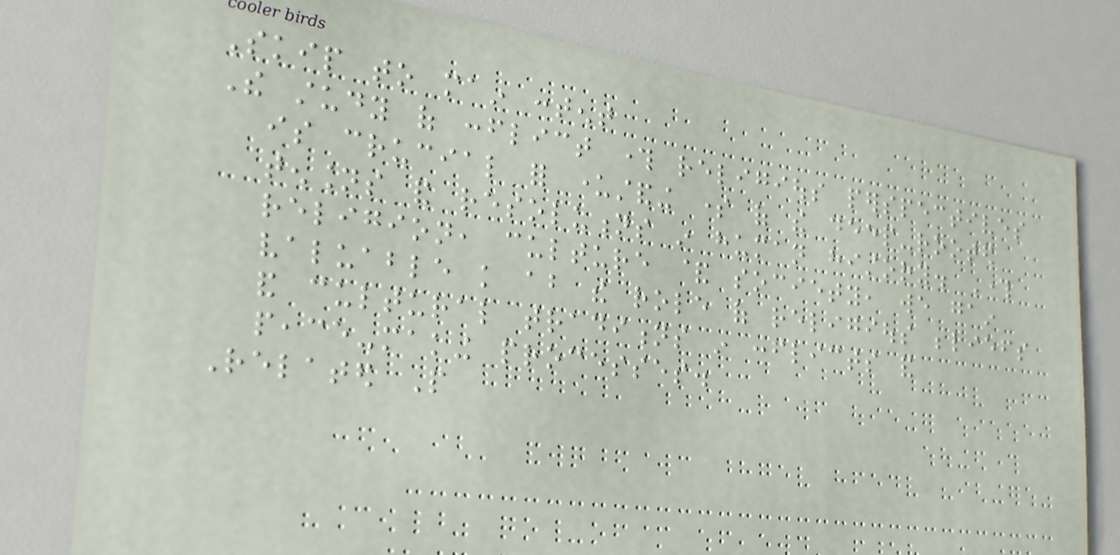Skip to main content
The study of conflict through religious perspectives
is crucial for understanding some of the deep-rooted
tensions and resolutions in human history. Through
religion, culture & society, we gain
valuable knowledge about the role of religious beliefs
and cultural traditions in conflicts and
peace-making processes.
Related People
